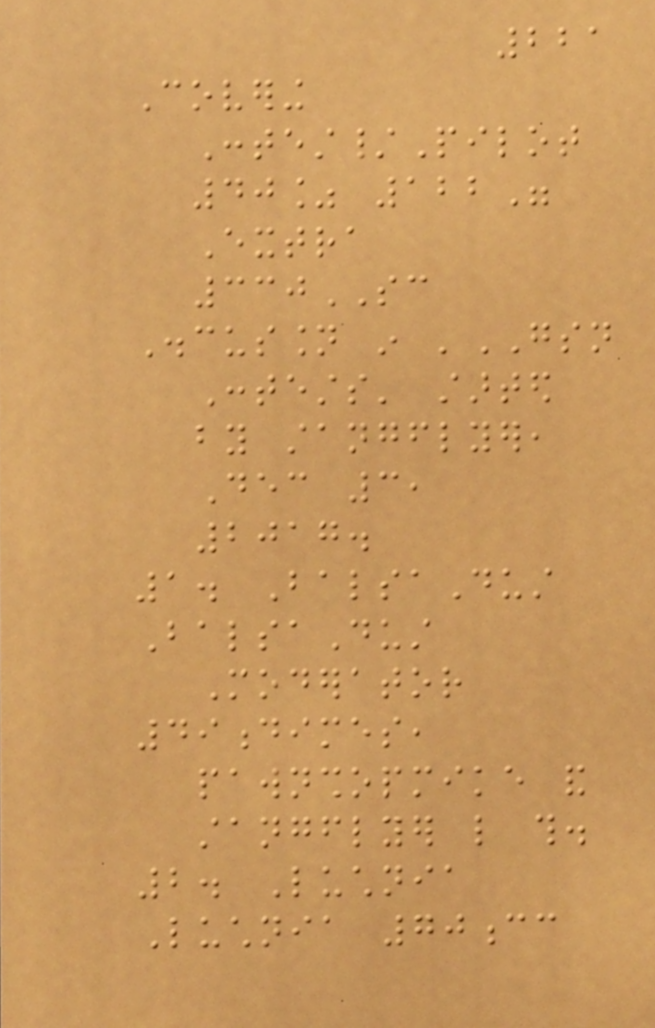221
Covering
Contest/Pilot
40% 122"
Extra
330SC
Discussion in 'GSN
Contests' started
by stangflyer,
Dec 3,
2017.
1. BalsaDust
BalsaDust
Moderator
49dimes,
pawnshopmike and
stangflyer like this.
2. Luchnia
Luchnia 70cc
